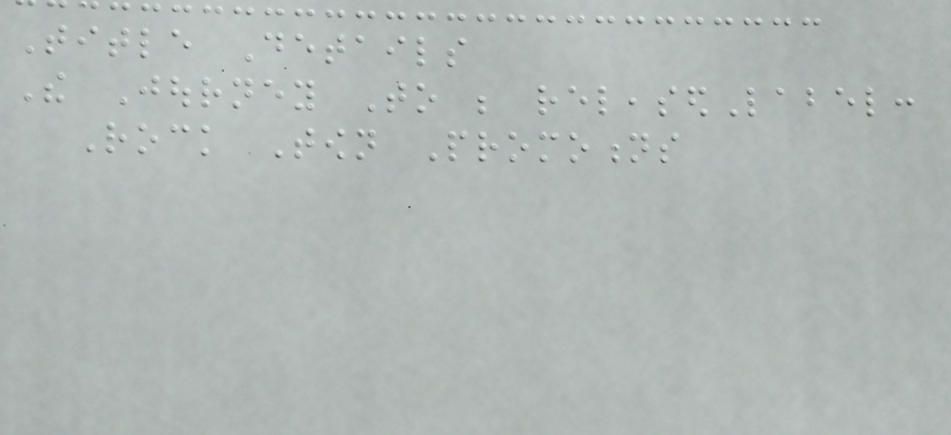Title Details
The Journey To be releasedLabel:
Rock Town Promotions
